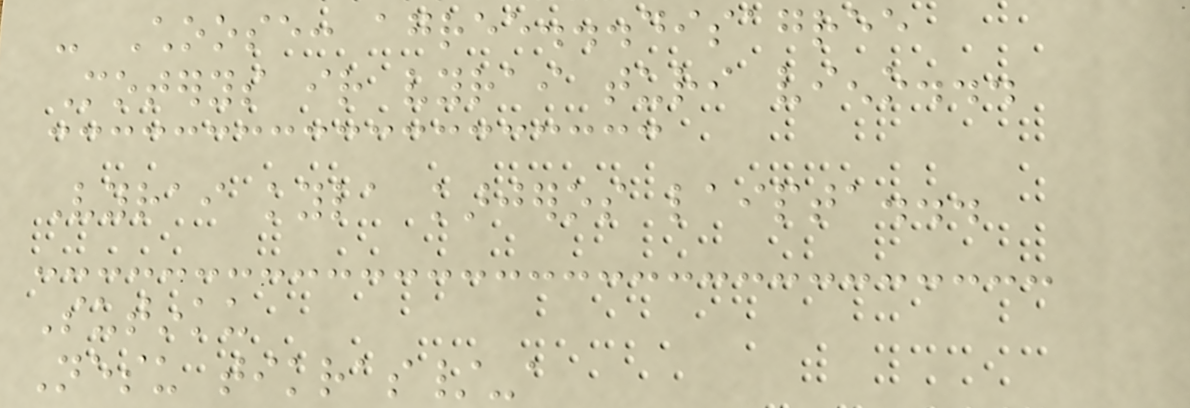- Choose: agree...disagree
Moterys ir vyrai turi vieno...
Vyrai kyla karjeros laipta...
Sutinku
Nesu tikras/-a
